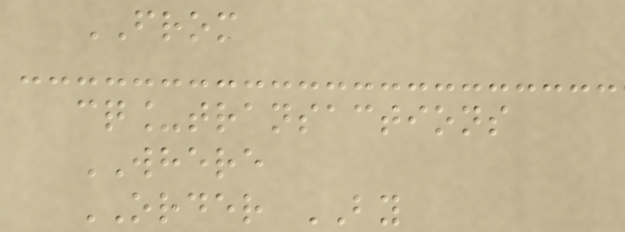FROM
cq_transactions
WHERE
ORDER BY
